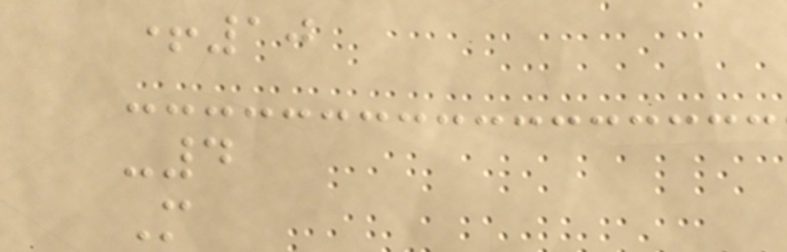+10
-4
M
